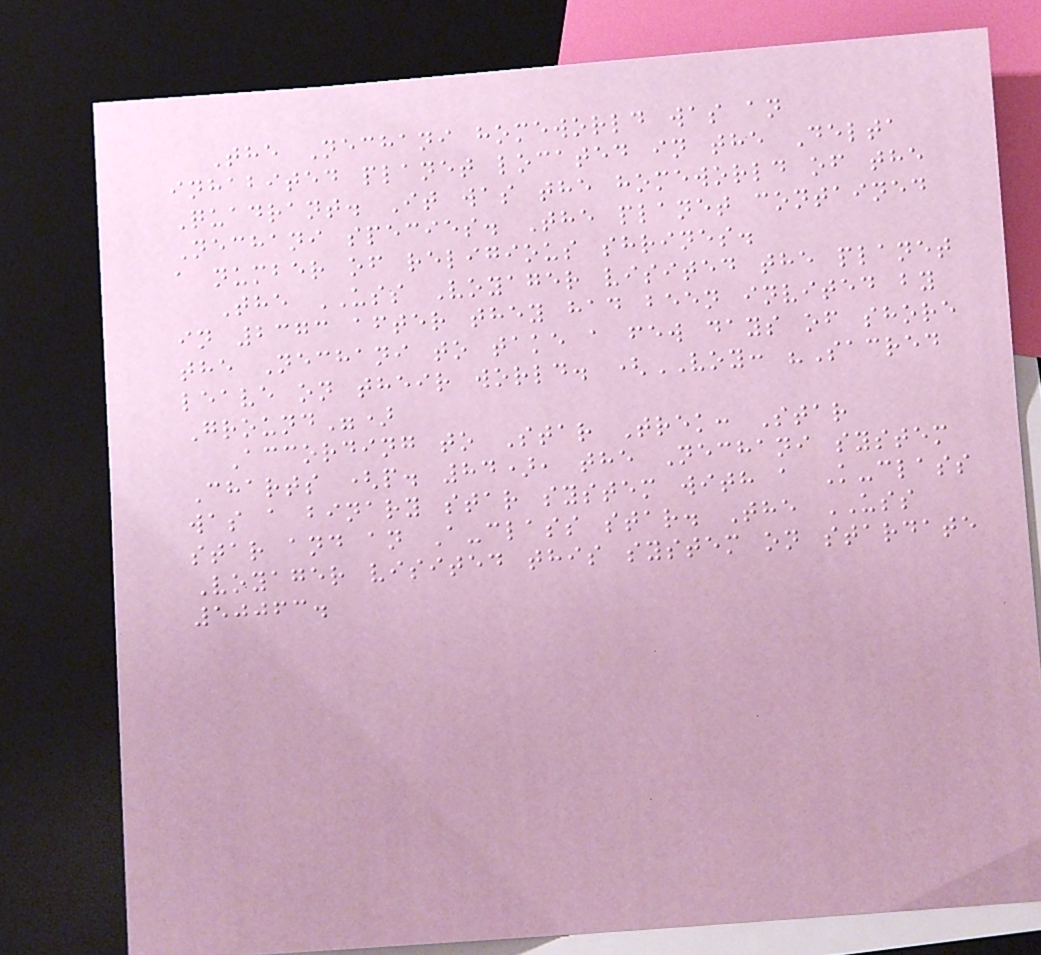The Nechani homeworld was an
inhabited planet located in the Delta
Quadrant. It was the homeworld of the
Nechani species. The planet contained
a number of religious shrines.
The USS Voyager visited the planet
in 2373 after they had been invited by
the Nechani to take a few days of shore
leave on their world. (VOY: "Sacred
Ground")
According to Star Trek: Star
Charts (p. 84), the Nechani system
was a binary star system with a K-class
star and an A-class star. The USS
Voyager visited this system on stardate
50063.
